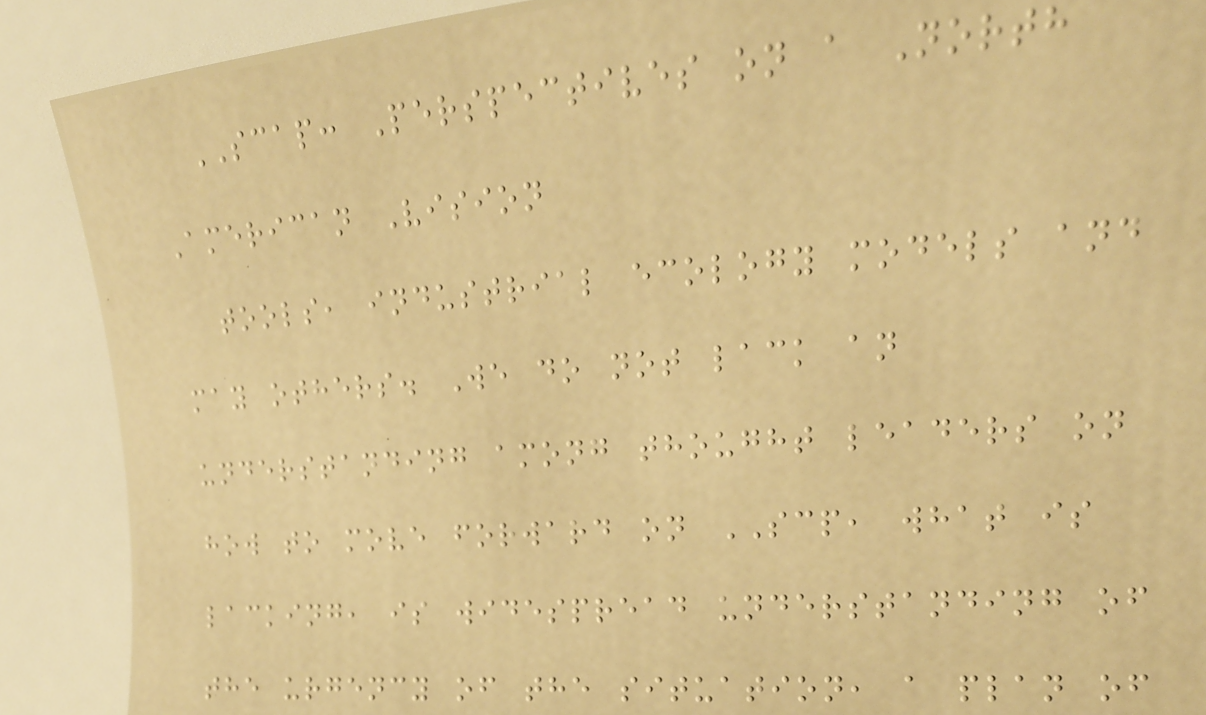SCAP: Perspectives on a North
American Vision
tools, industrial ecology models and
may others. We do not lack an
understanding among thought leaders on
how to move forward on SCP, what is
lacking, is widespread understanding of
the urgency of the situation, a plan of
